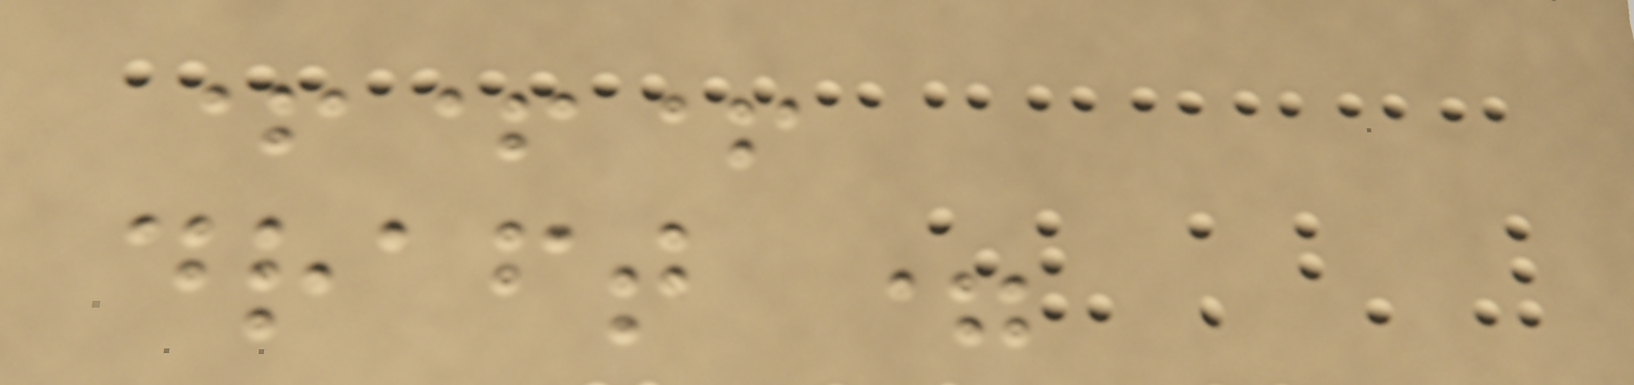+++
draft =
